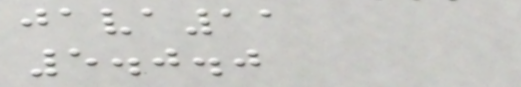java11
5.0.0
